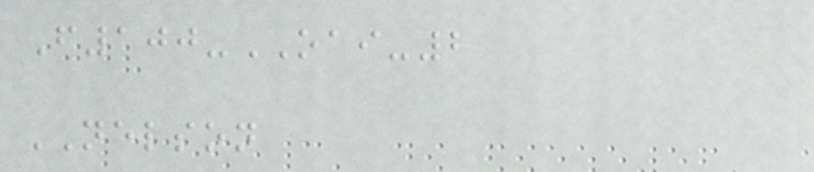F100-OAI-2
NELSON
